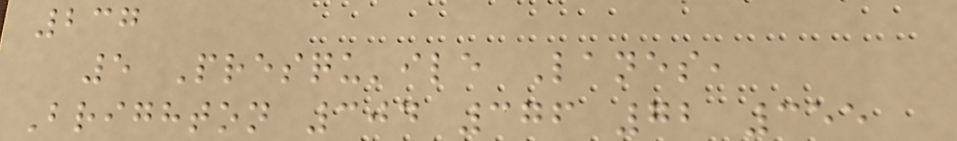237
5 Presqu'ile Lanes,
Brighton 304 376 72 355
